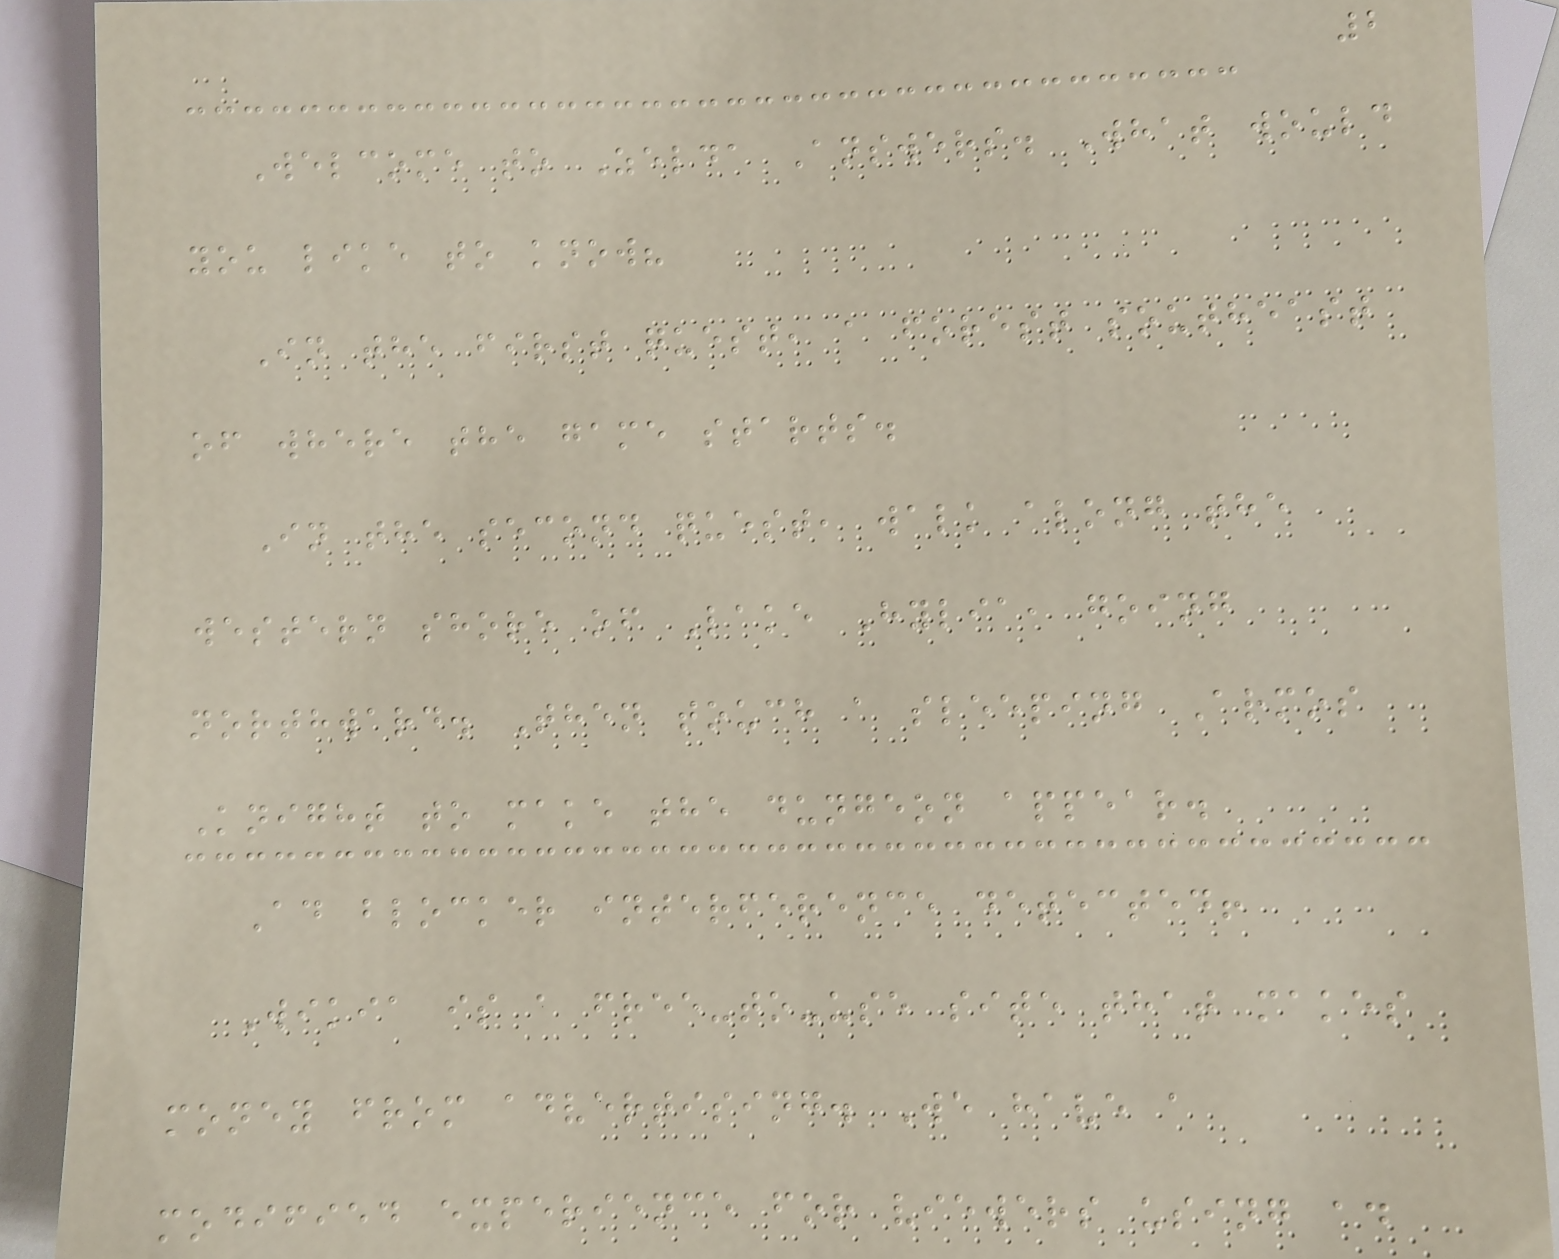2
Welcome to Zelda Answers. What would
you like to know?
In the first quest, a forest southeast
of where the game starts.
In the second quest, walk along the
western shore of Lake Hylia, going
northward. Then touch a sleeping Armos
Knight to make the dungeon appear.
Ad blocker interference detected!
Wikia is a free-to-use site that makes
money from advertising. We have a
modified experience for viewers using ad
